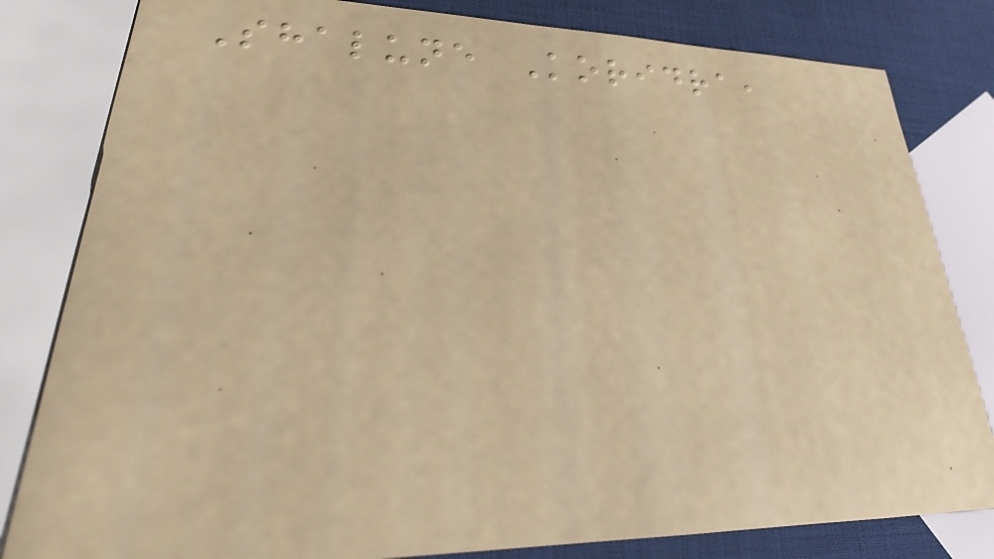Shalune Koridra,
